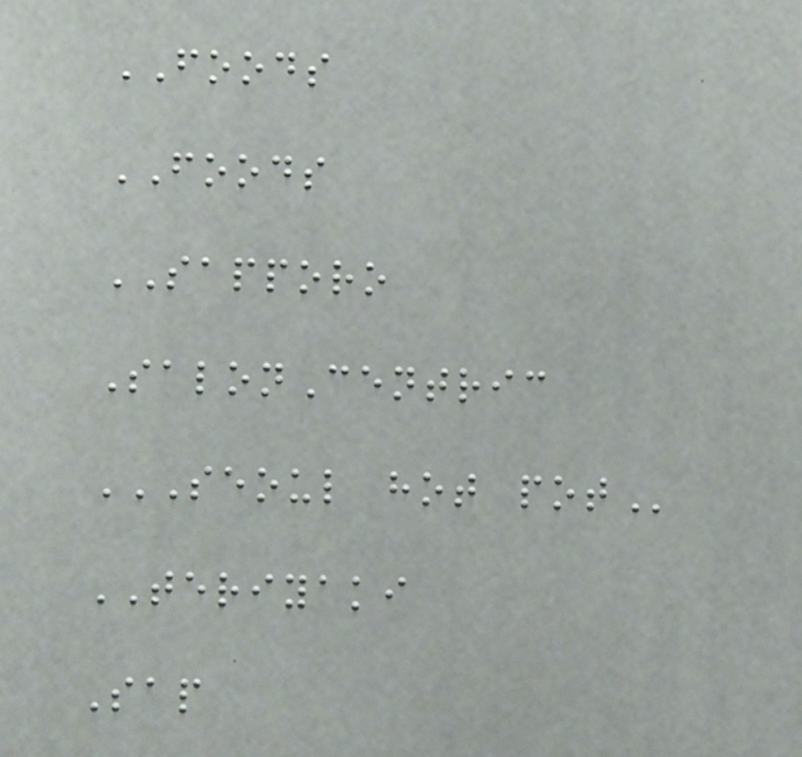FOODS
FOODS
SAPPORO
SalonCentric
SEOUL HOT POT
TERIYAKI
Sap
